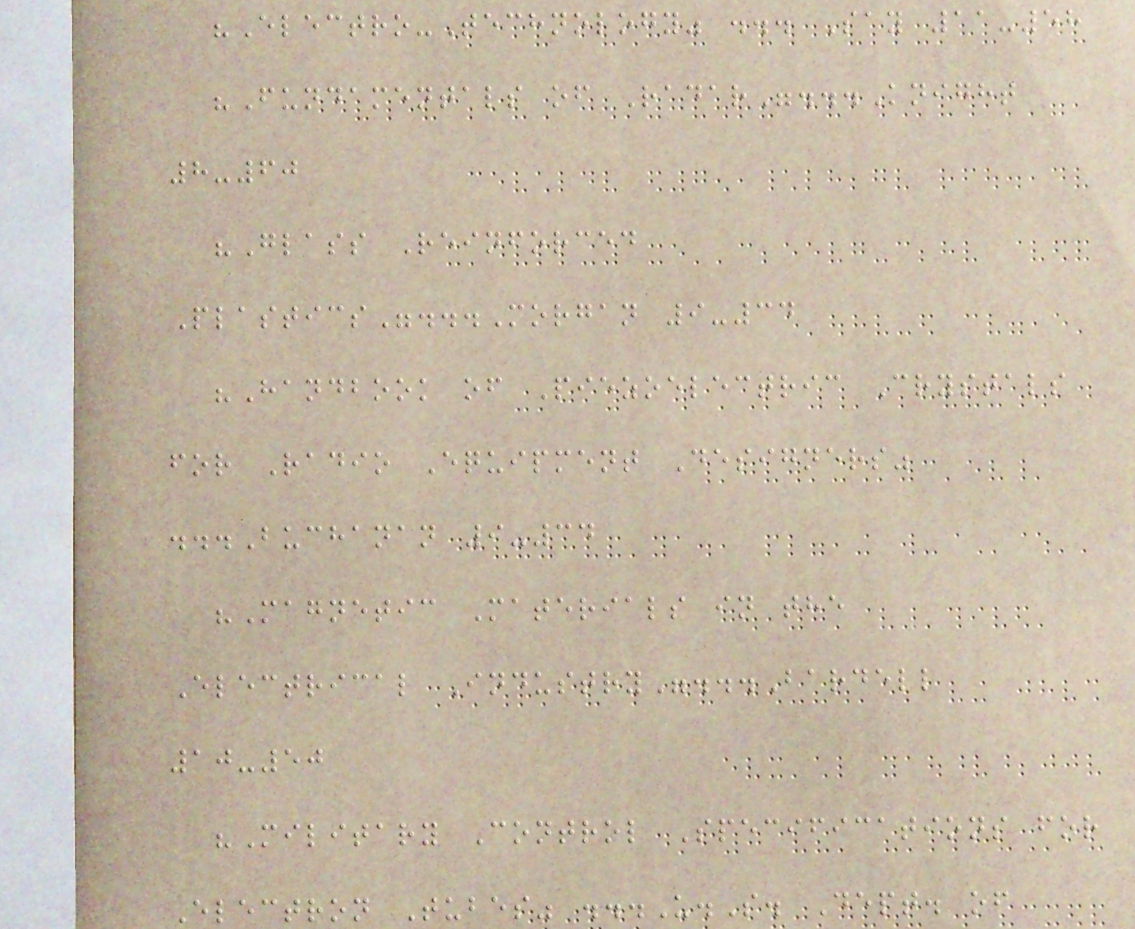"Electro-Technology" ... Say 11-58
"Fundamentals of Radar"...Knight
8-60
"Glass Reinforced
Plastics"...Morgan 9-34
"Handbook of Piezoelectric Crystals
for Radio Equipment Designers"
...Buchanan 9-34
"Magnetic Materials in the
Electrical Industry"...Bardell
10-50
"Military Control Specifications for
Electron Tubes" ...U.S. Dept. of
